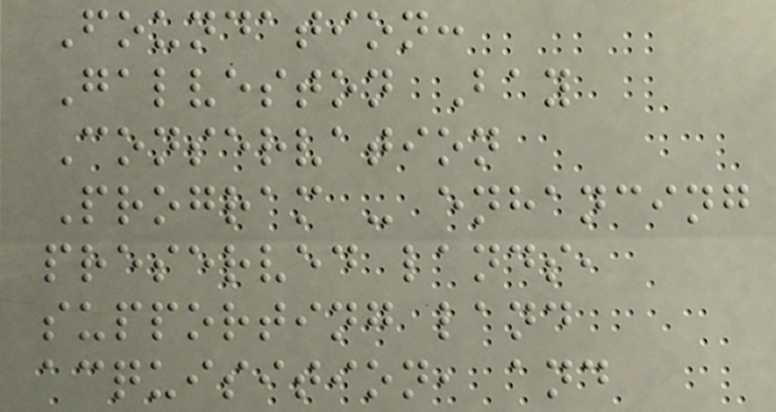Foundation:
Galveston Bay
Conservation
Program - enhancing
preserved lands,
supporting land
acquisition, and
